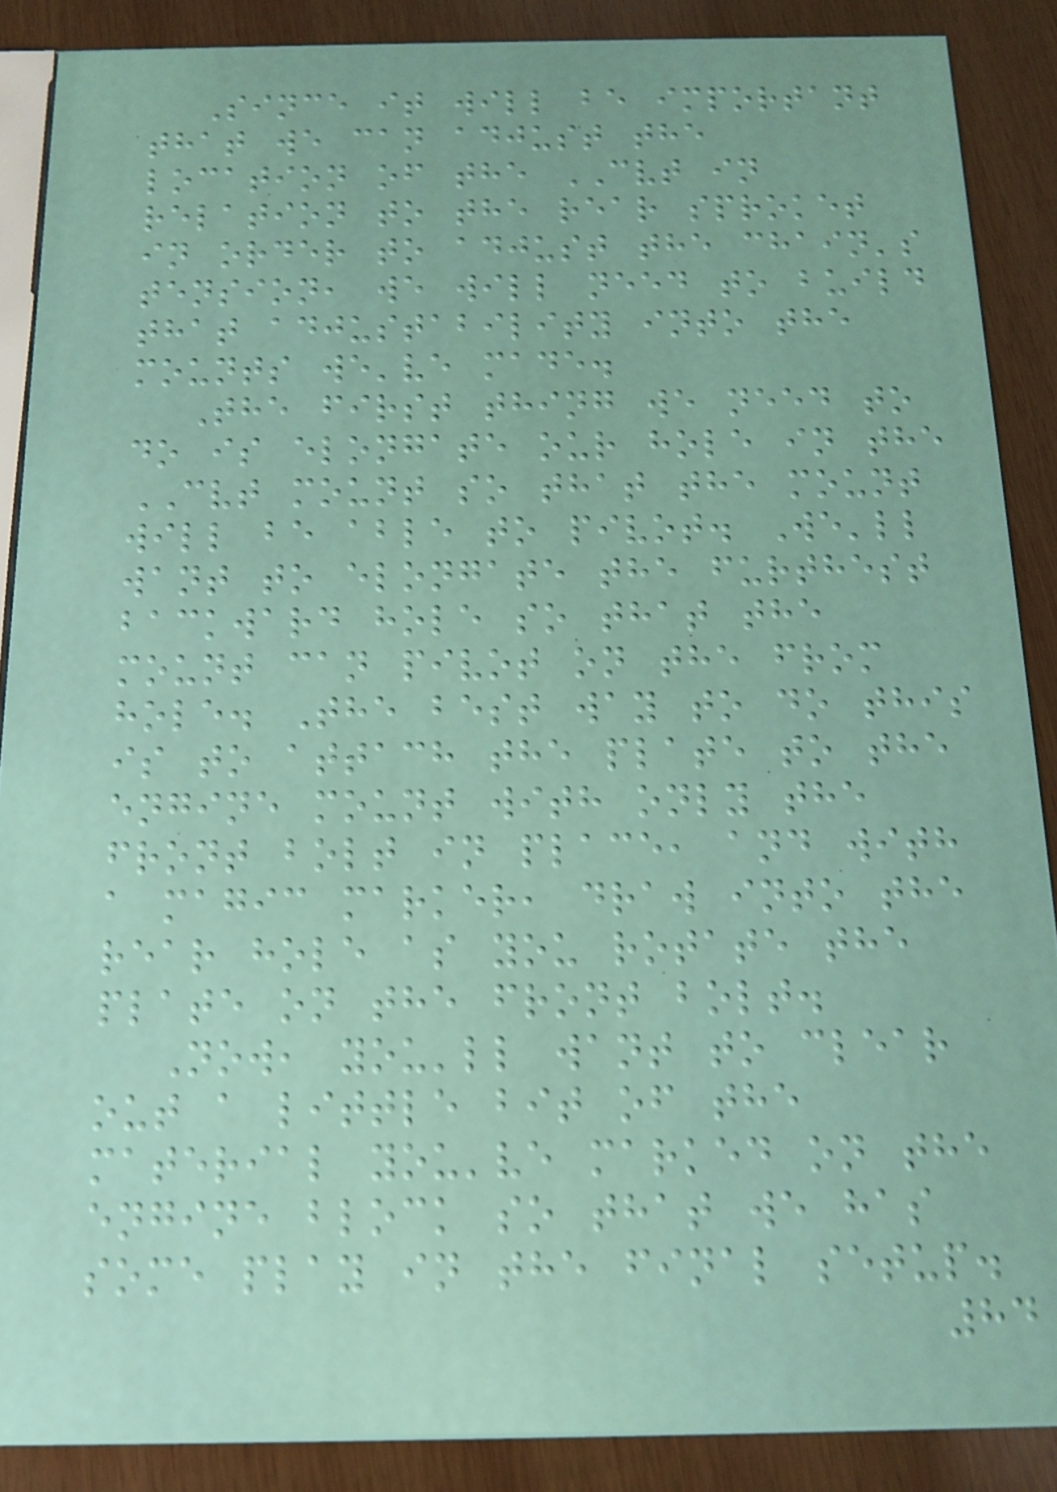Since it will be important
that we can adjust the
location of the CVT in
relation to the rear sproket
in order to adjust the chain's
tension, we will need to build
that adjustability into the
mounts we've made.
The first thing we need to
do is elongate our hole in the
CVT mount so that the mount
will be able to pivot. We'll
want to elongate the furthest
backward hole so that the
mount can pivot on the from
hole. The best way to do this
is to attach the plate to the
engine mount with only the
front bolt in place, and with
a magic marker, draw into the
rear hole as you rotate the
plate on the front bolt.
Now, you'll want to clear
out a little bit of the
material you've marked on the
engine block so that we has
some play in the final setup.
84
